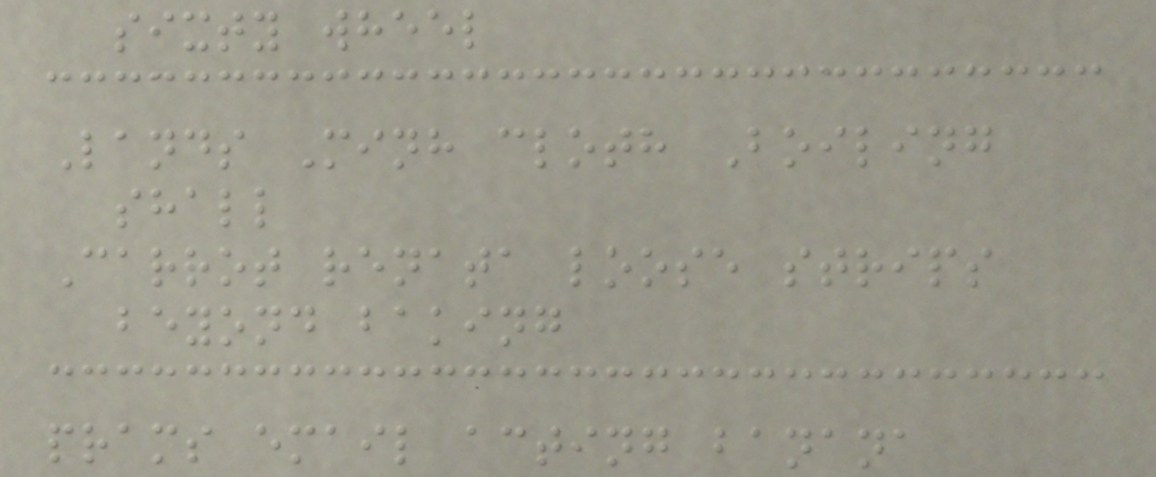sixty wheel
Lands Minh cloth Boiling
shall
Carrot renata loose strips
beyond baking
prams email acting banana
